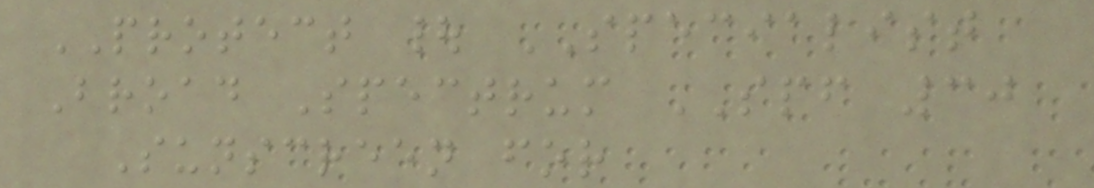PROTECT | SPECIALIST
Broad Spectrum SPF 30
Sunscreen for
